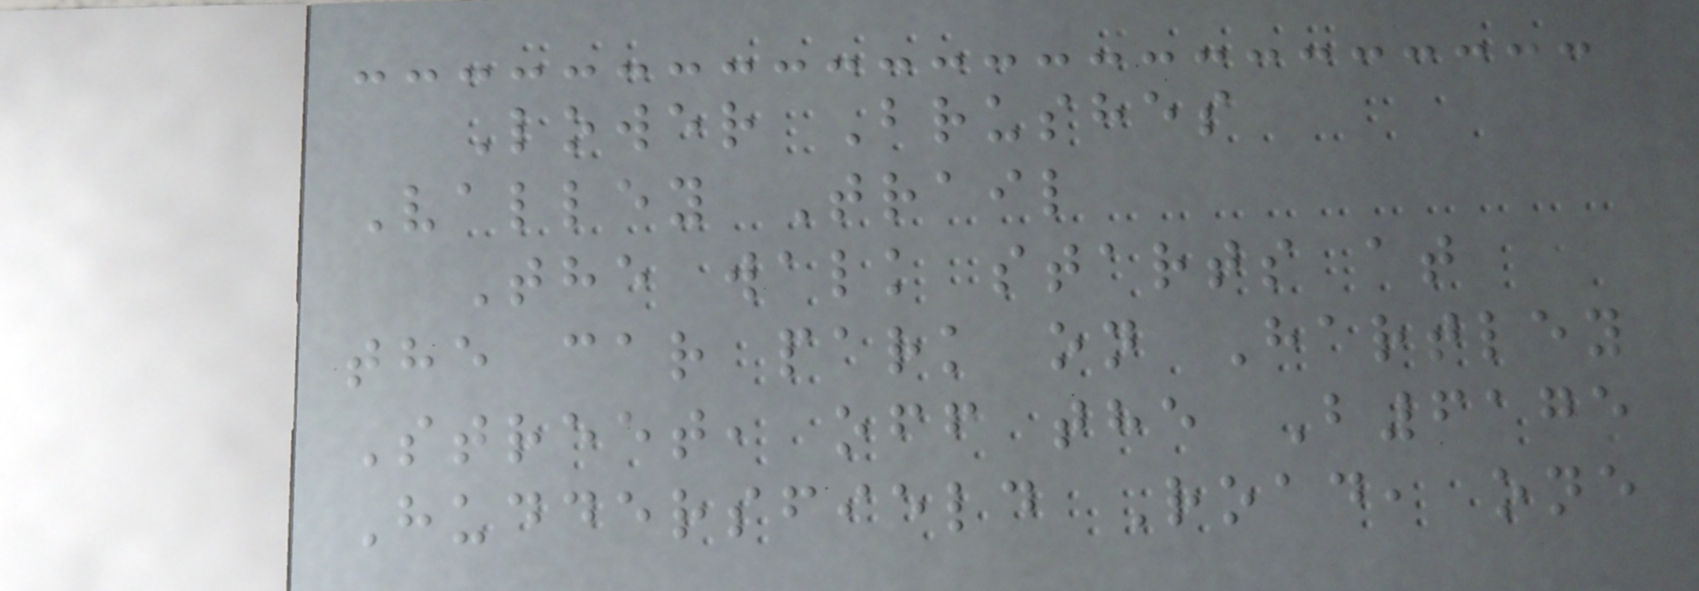Lower Brushes
Valley Trail
The walk starts at
the car park on Hartley
Street, off the B6175
Huddersfield Road, one
